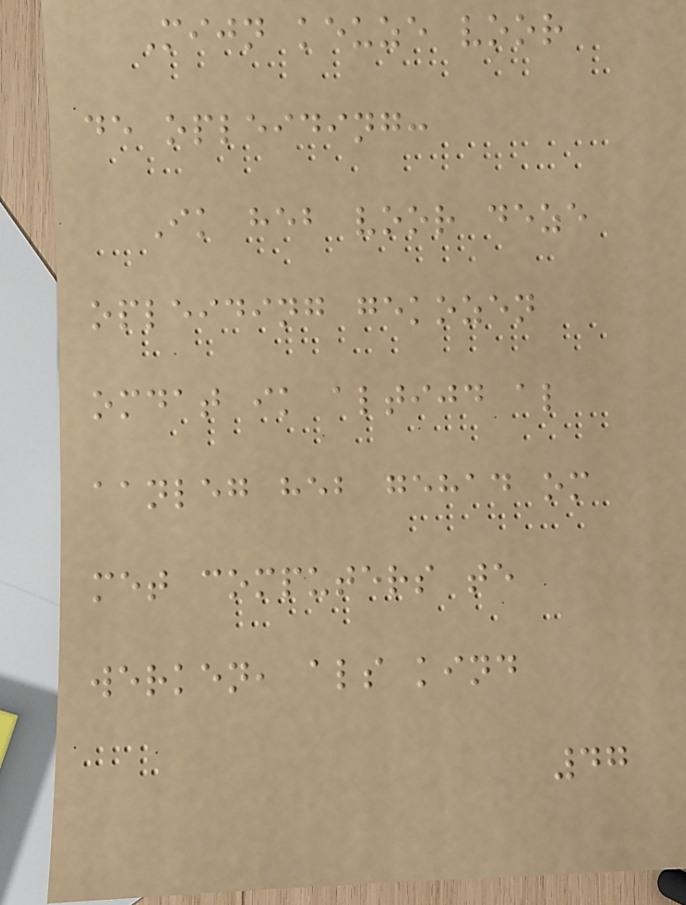Mijn keuze voor
de opleiding:
Ik heb voor deze
opleiding gekozen
omdat ik altijd al
aanleg heb gehad om
met computers te
werken, als kind
47
